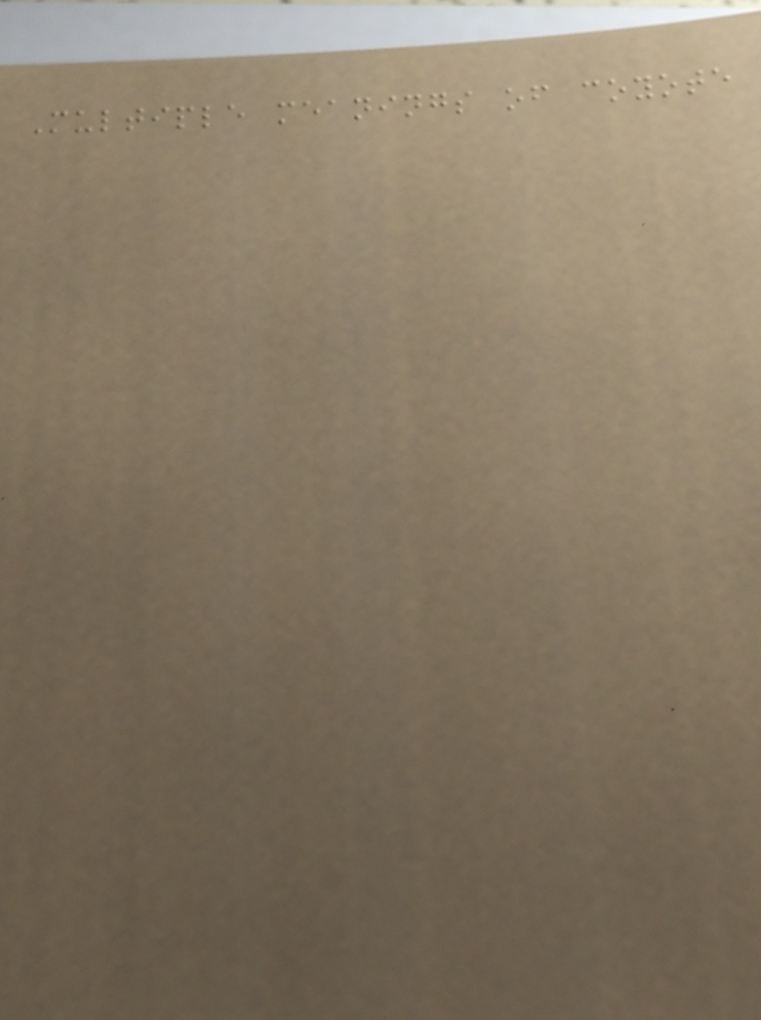Multiple meanings of coyote
